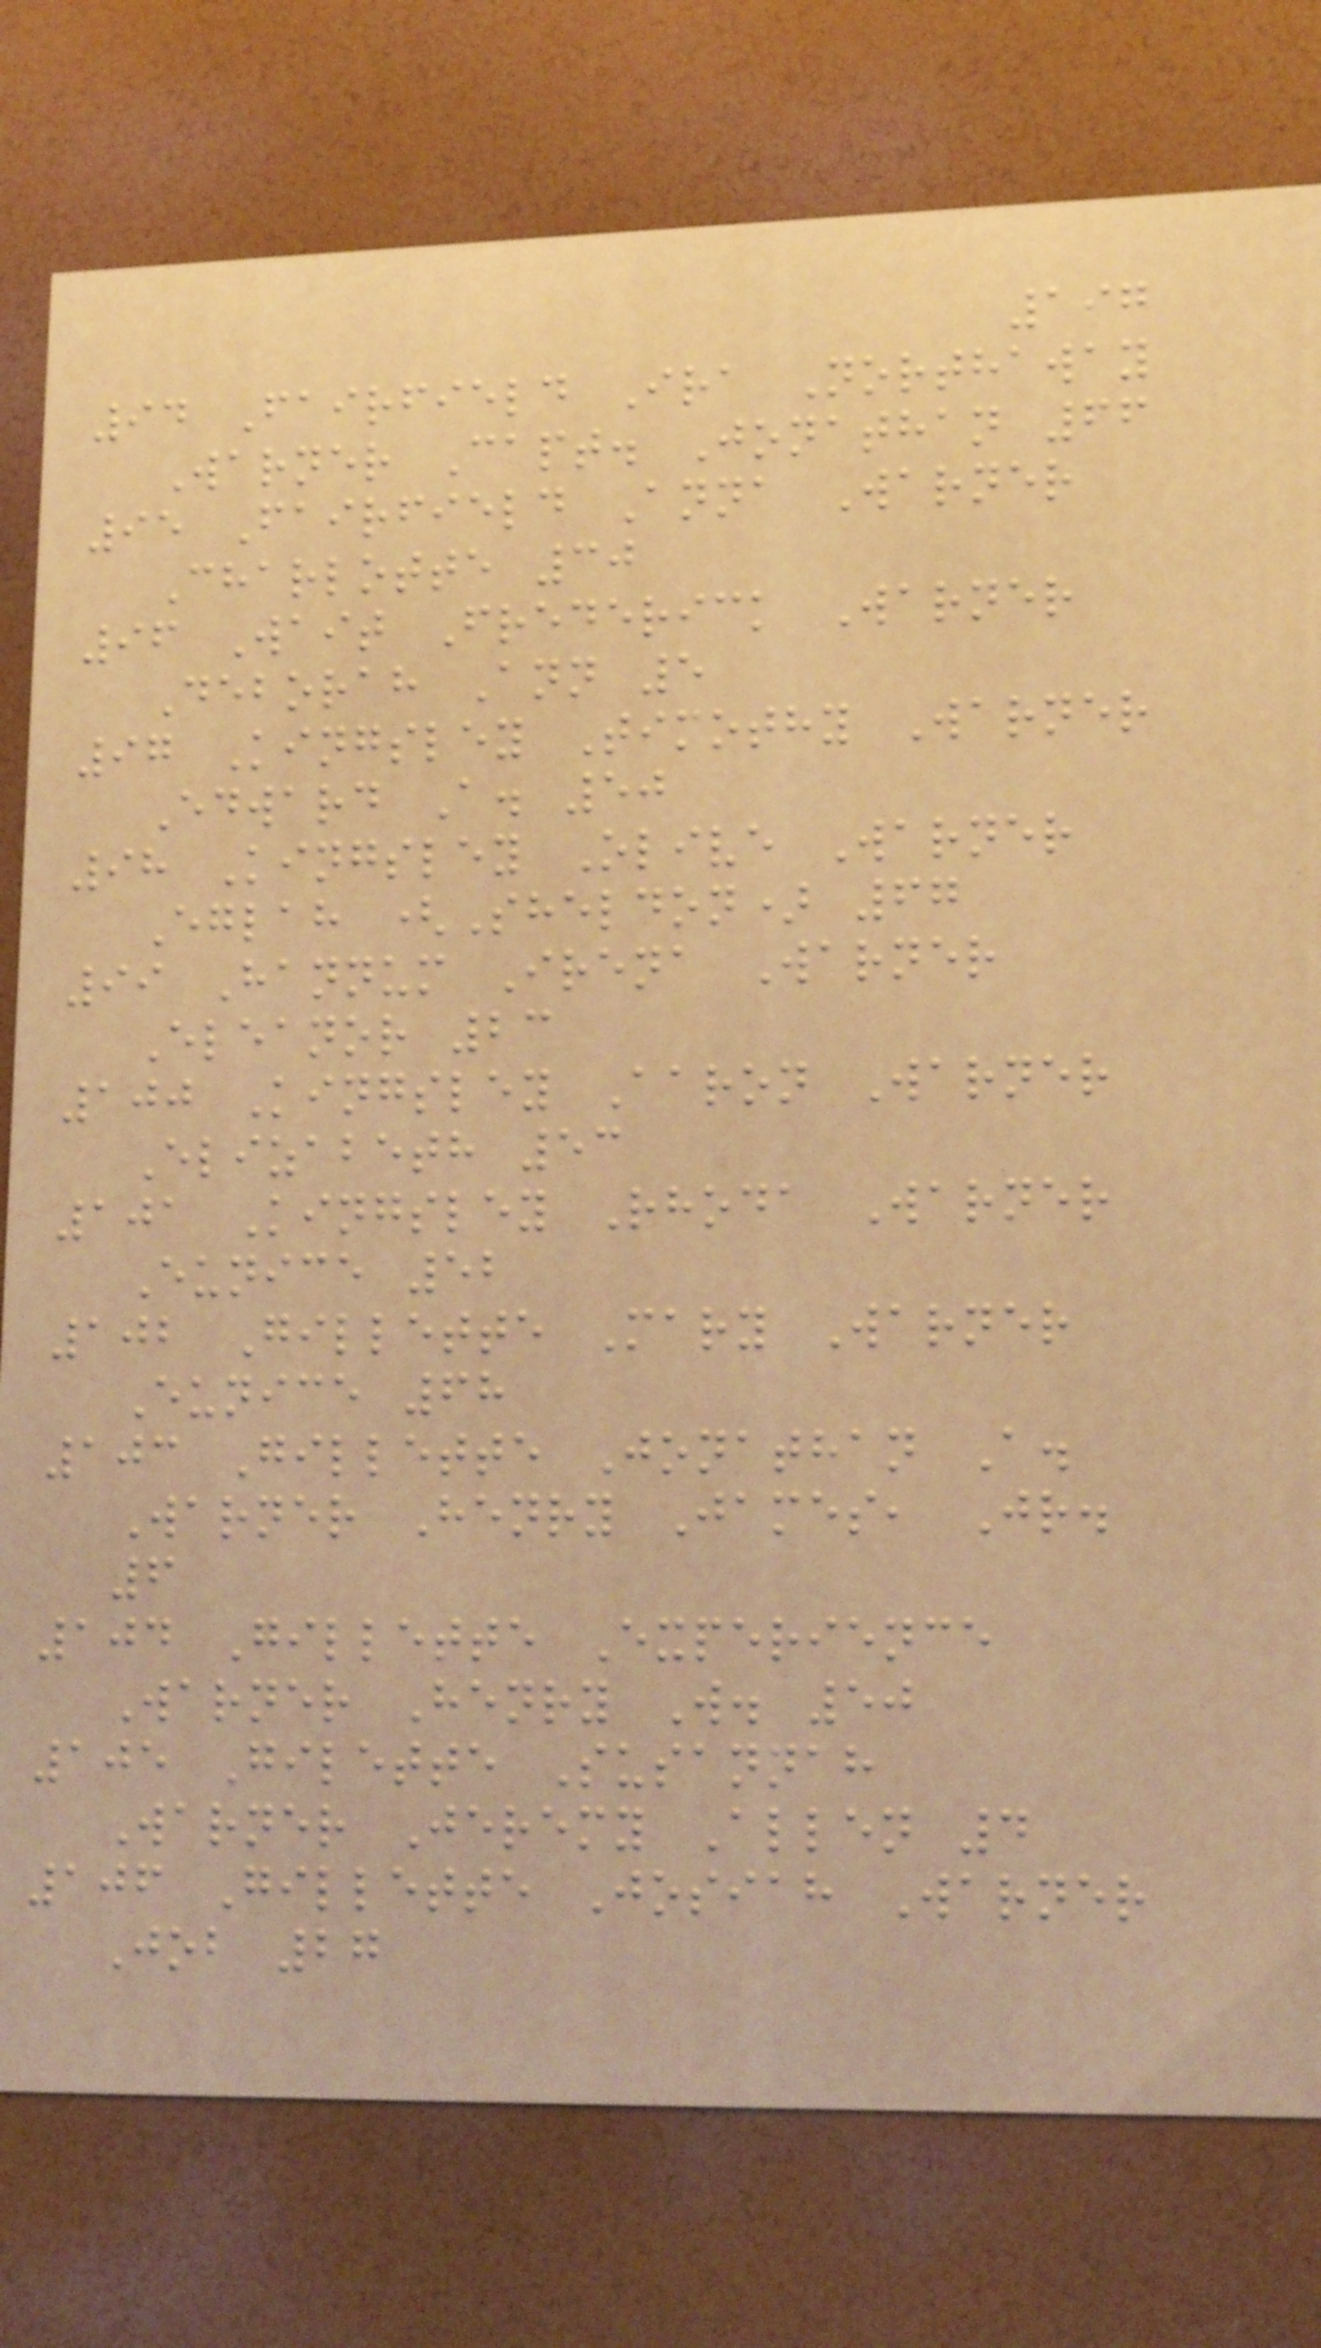197
94 Fairfield Ira Northaway
Warner Capt. Jonathan 66
95 Fairfield Anna Warner
Charlotte 30
96 Wait Frederick Warner
Deborah Ann 5
97 Kingsley Timothy Warner
Edward A. 50
98 Kingsley Olive Warner
Eglah (Sheldon) 67
99 Hannum Irena Warner
Eleanor 23
100 Kingsley Aaron Warner
Elizabeth 53
101 Kingsley Rhoda Warner
Eunice 52
102 Gillette Mary Warner
Eunice 68
103 Gillette Jonathan A.
Warner Henry James, Jr.
6
104 Gillette Experience
Warner Henry W. 50
105 Gilette Susannah
Warner Jeremy Allen 4
106 Gillette Josiah Warner
Job 27
